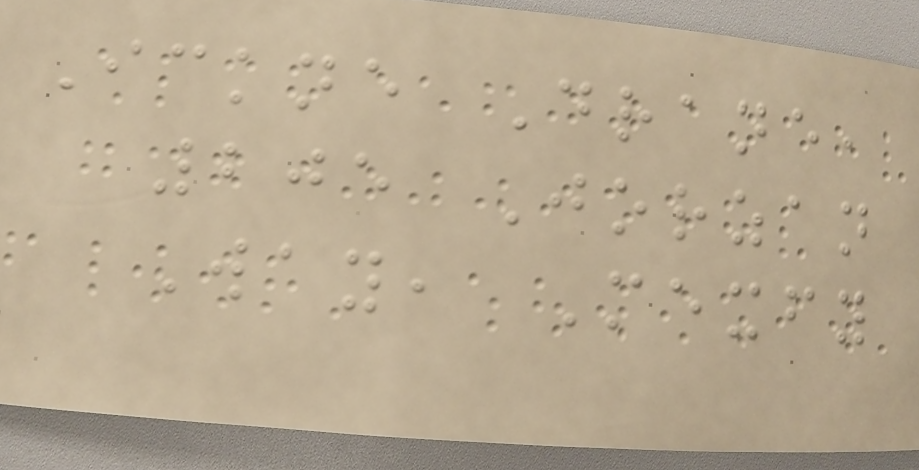Ickne Drane,
205 Jorzan
Way, Mexfy
